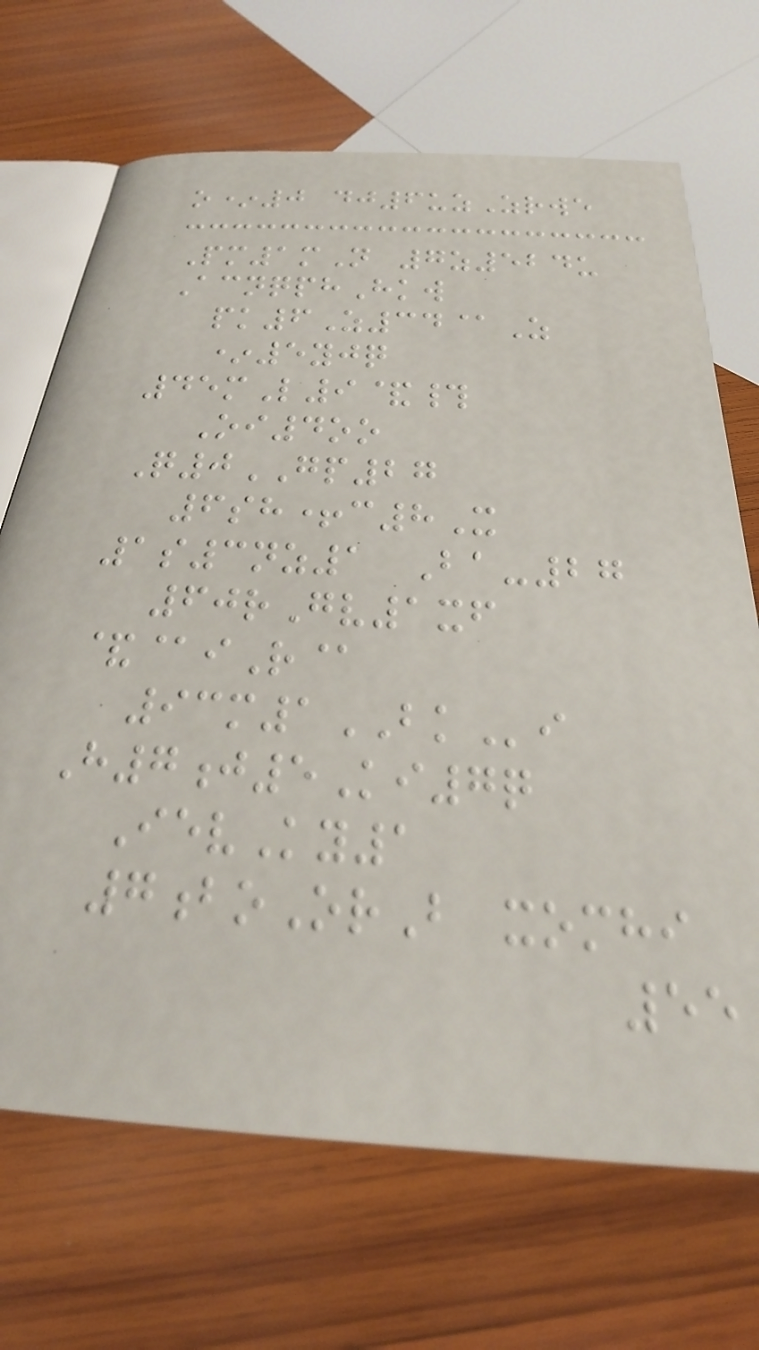o*0 dj6uzZrwe
Pm1mN 7z524u
AcnqphHkw
pk6Z34@Z
*5yjq
45mL9&#
Oi4oo
Q0GP27
6sh+c8X
1s3nz1 Ba-27
60rGv1xf
&@iR@
93m1BKi
H7j5Ki7q
IevKy1
7boOrB xomhi
55
